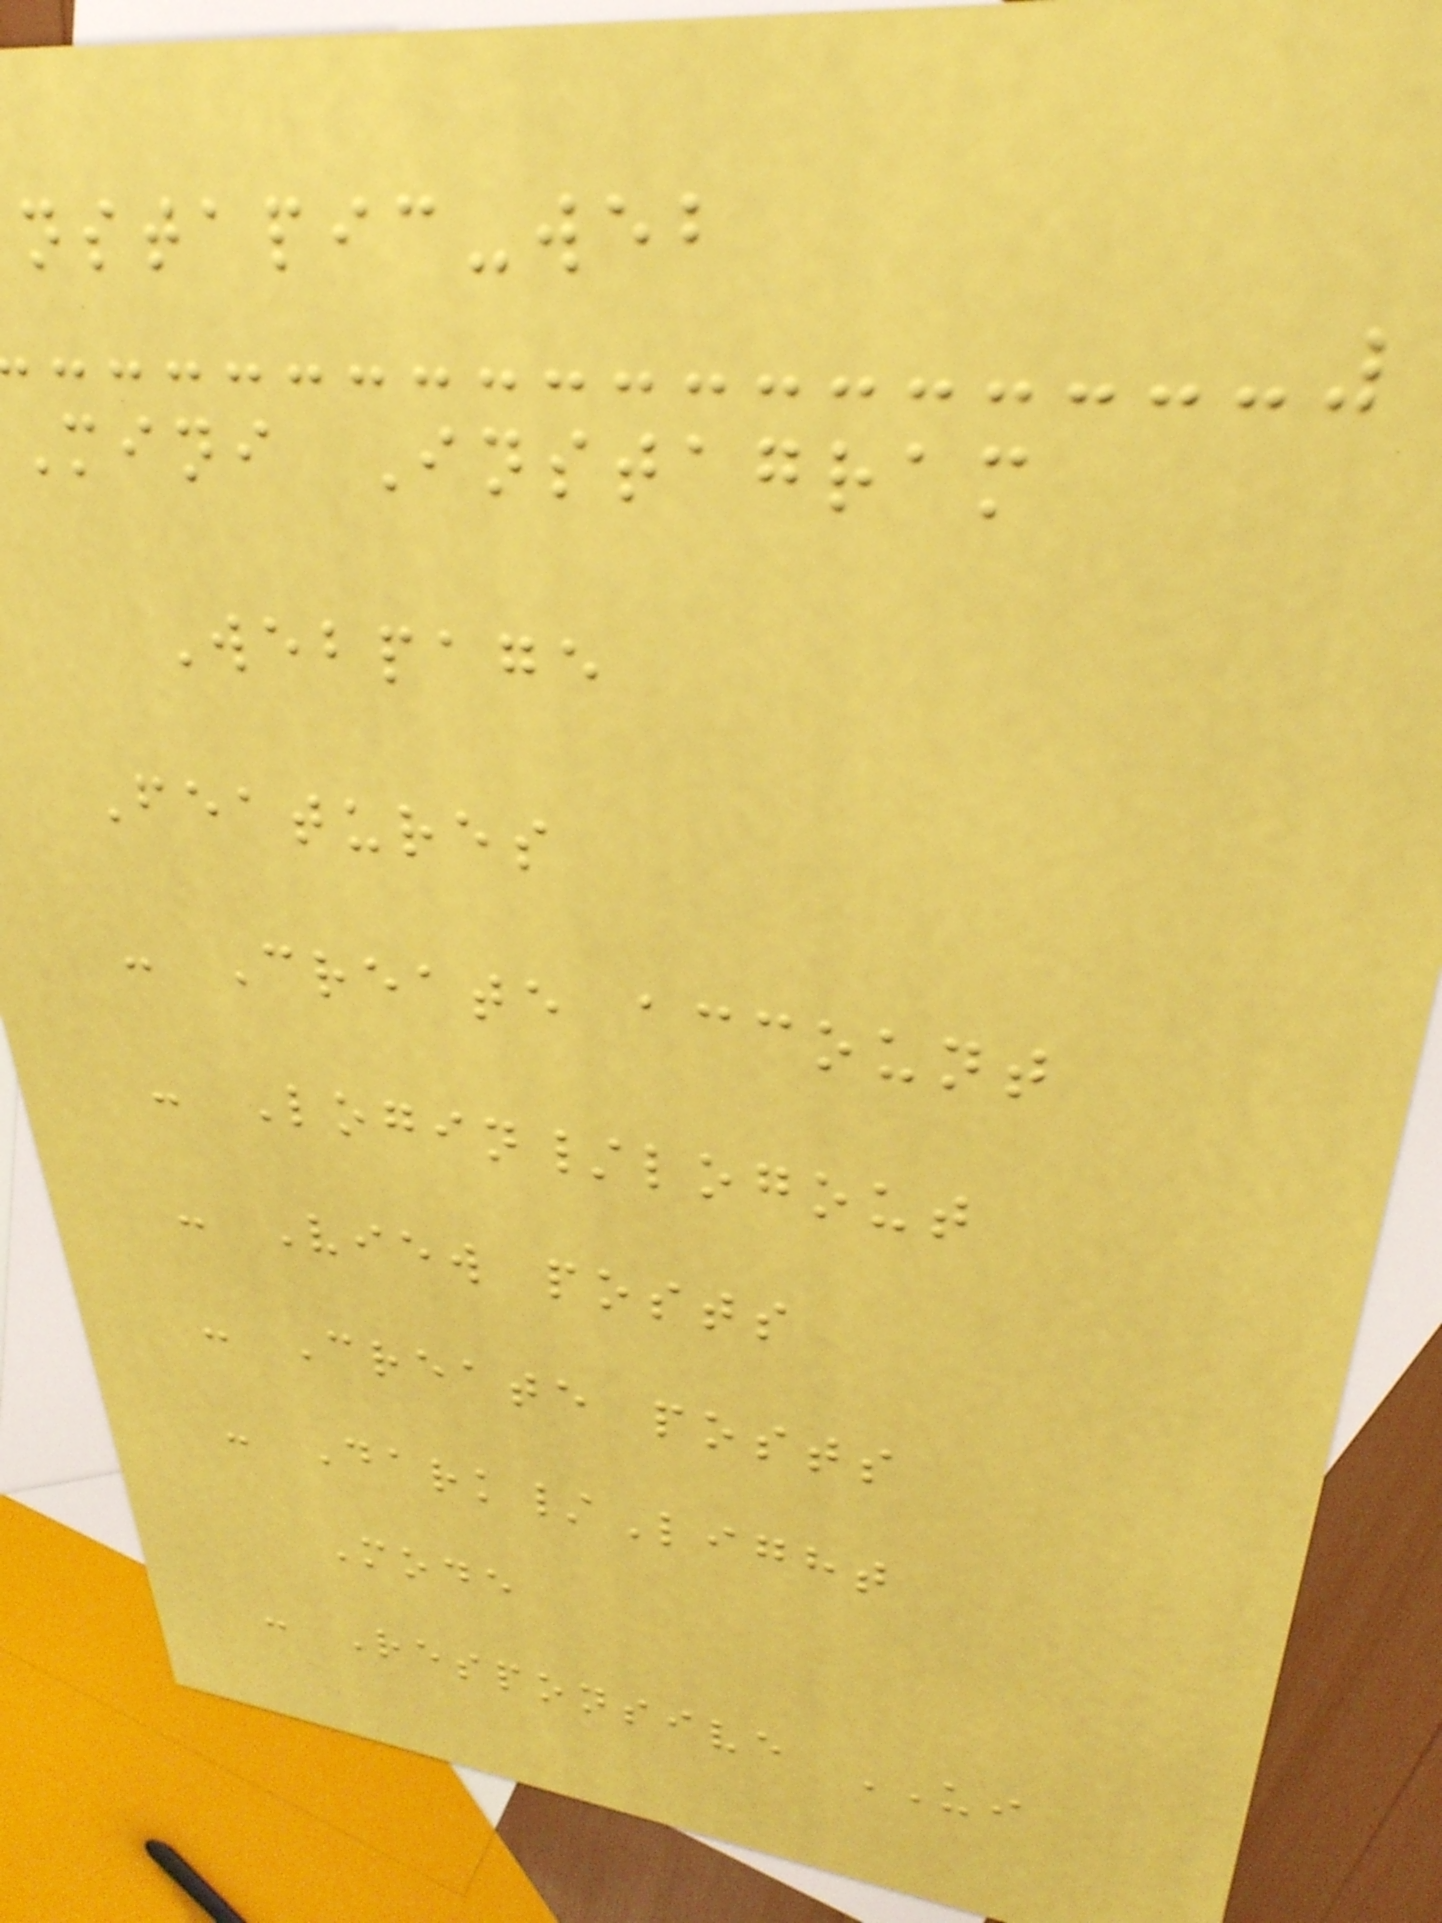nstapic-web
Mini Instagram
Webpage
Features
- Create account
- Login/logout
- View posts
- Create posts
- Dark/Light
Mode
- Responsive UI
